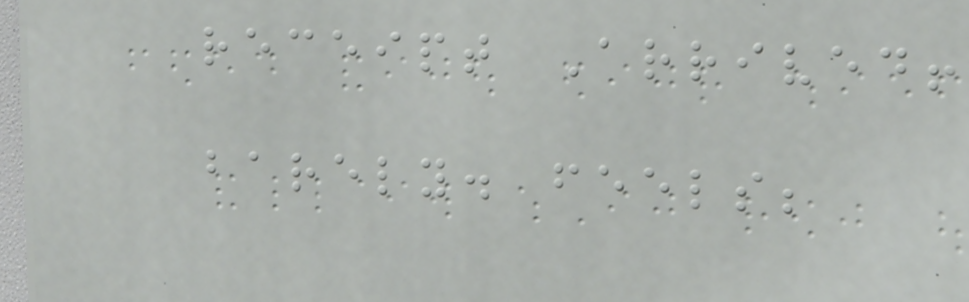receipt Arrived!
barely. feels;
